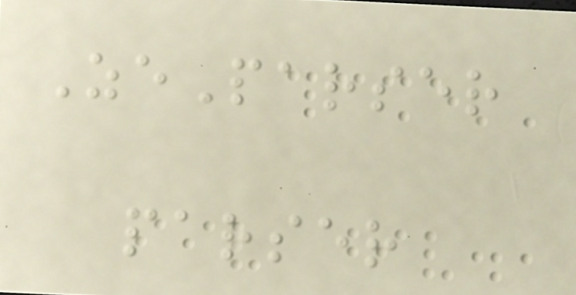ZeParser
parser
